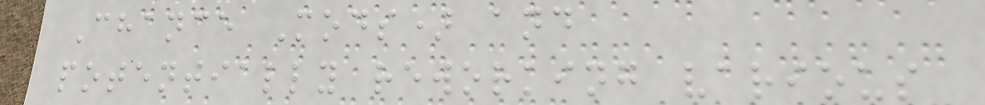Chance Mods) and
potentially reworking various
